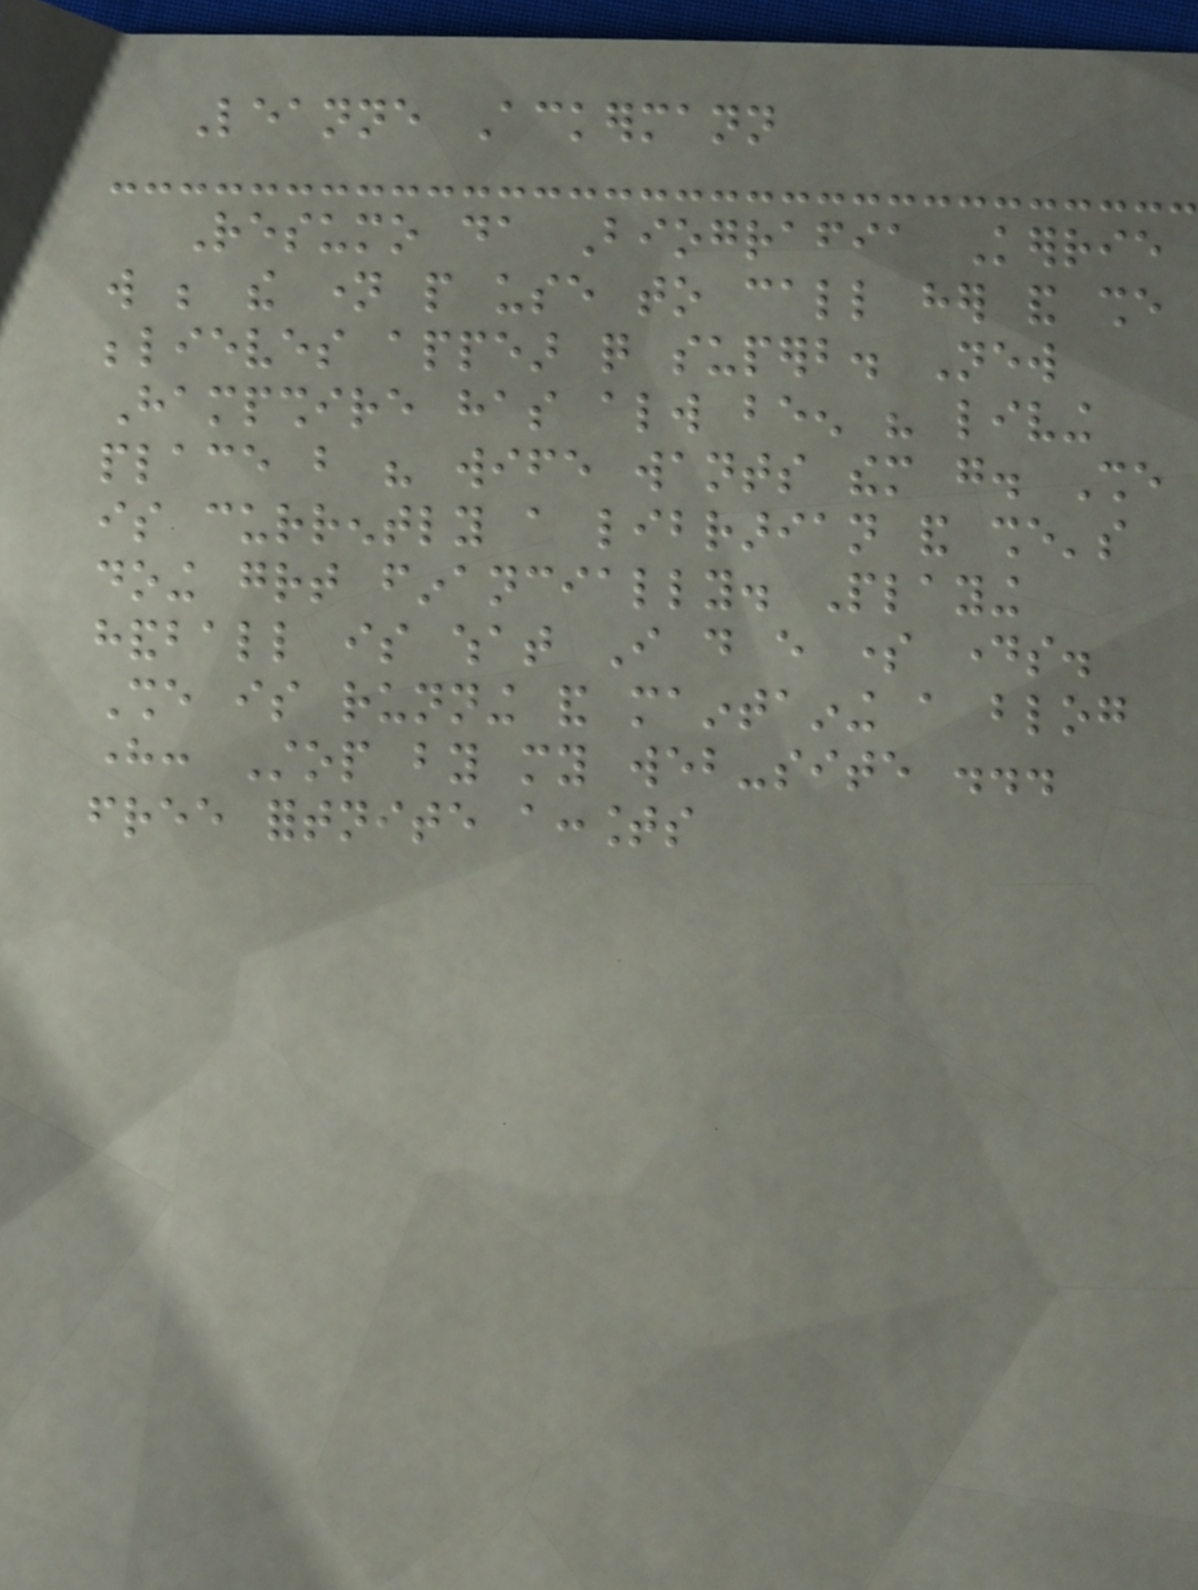Leanne Ackermann
Resumo da Biografia Kerrie
will be the name people use to call her and she
believes appear quite superb. New
Hampshire has always been his living
place but his wife wants them go. She
is currently a librarian and she's
doing great financially. Playing
handball is what I do every some days.
She is running and maintaining a blog
here: Stop by my web-site ...
free fortnite accounts
